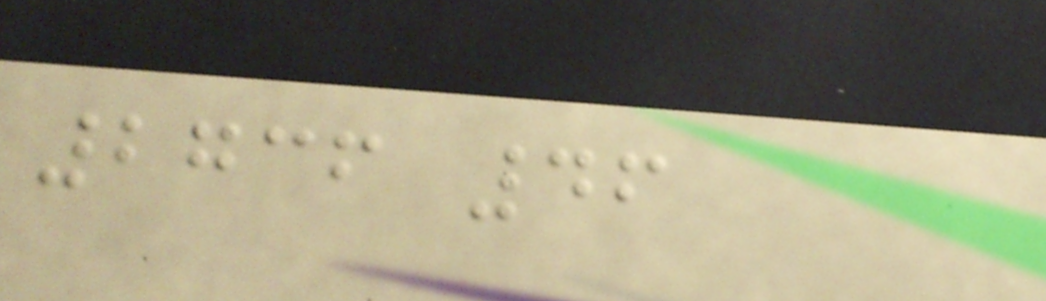2736 46
